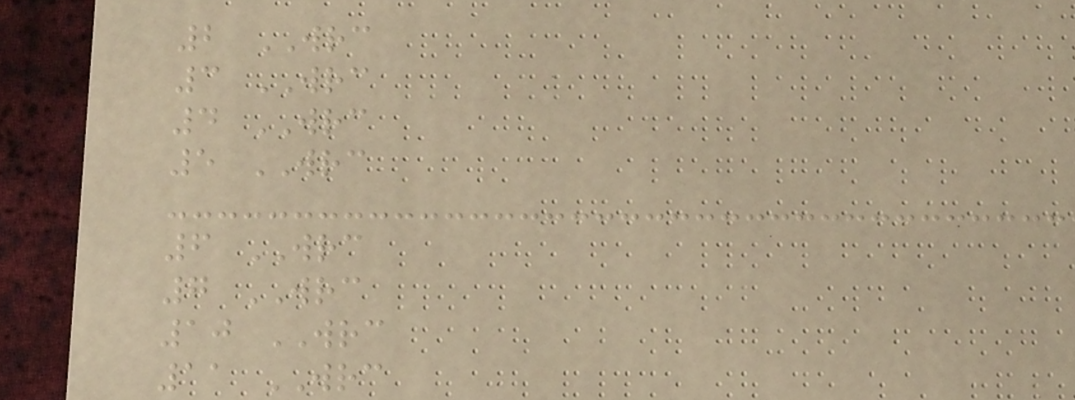2 WRC
3 WRC
4 WRC
5 WRC
6 WRC
7 WRC
10 WRC
11 WRC
